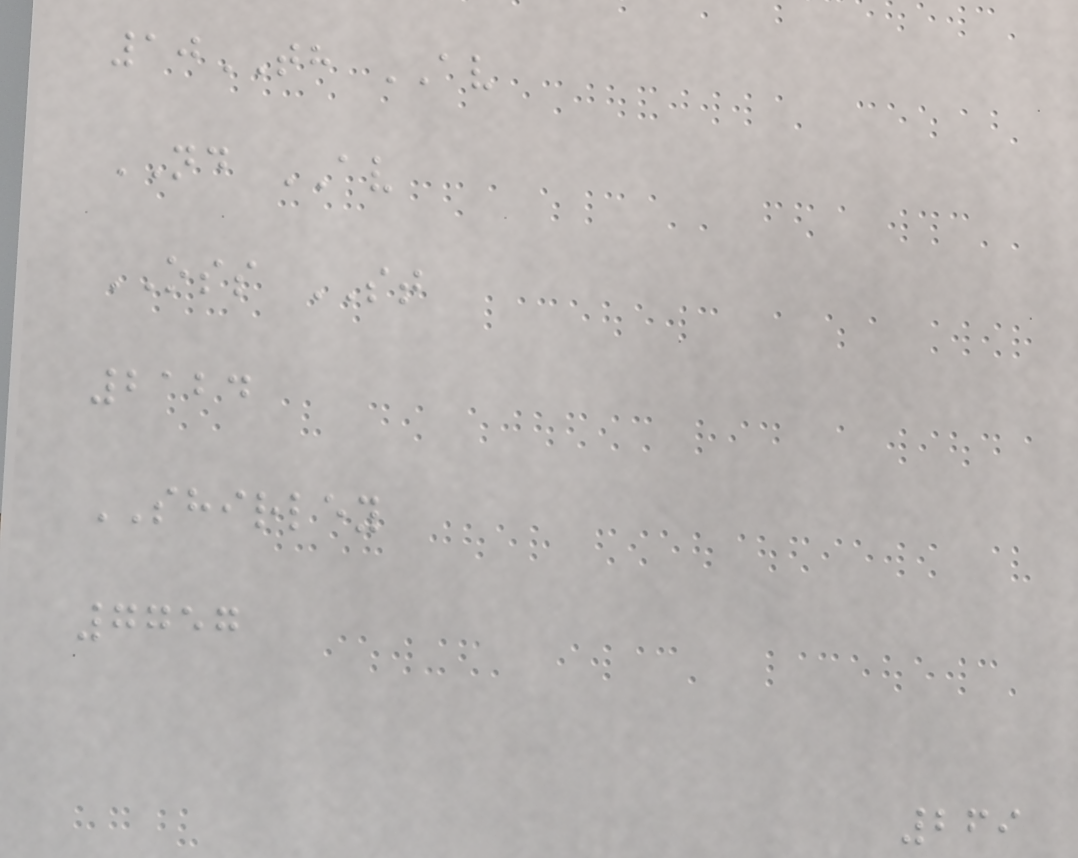10TH AV
ND AV
OSS ST
2124
SHIRLEY
7757
269
